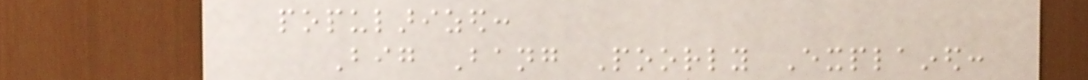popularized:
Big Bang Poorly Explained:
